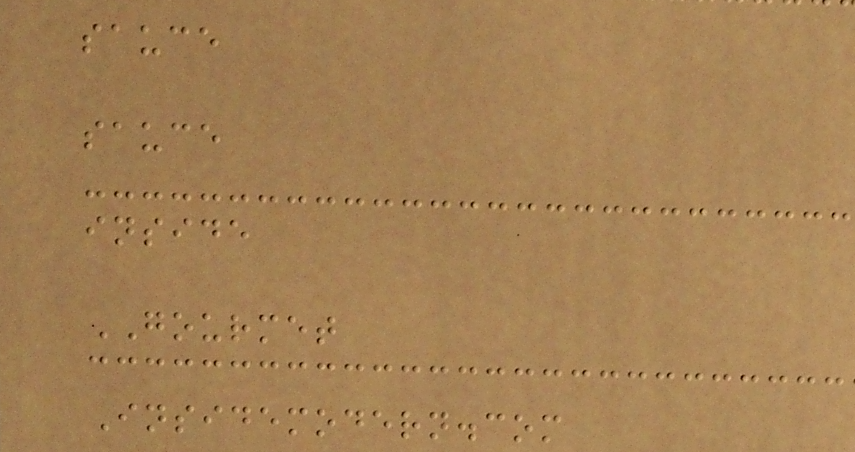sauce
sauce
inside
GOURMET
Insidemodern.com
